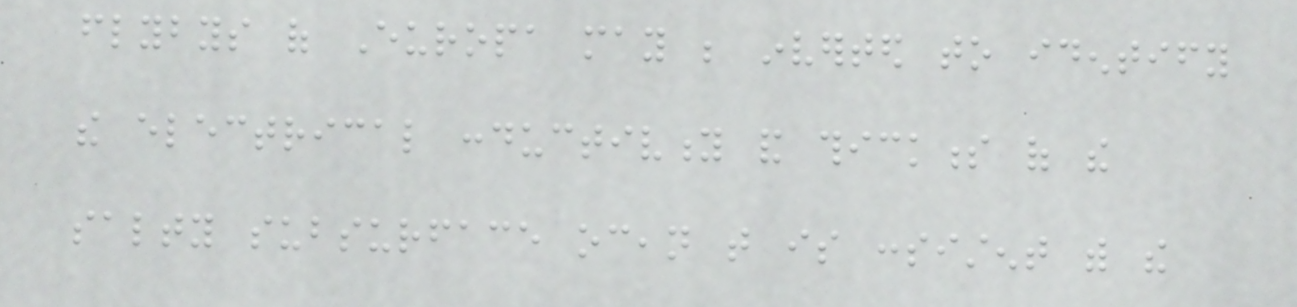flybys of Europa may be inverted to identify
the electrical conductivity and thickness of the
salty subsurface ocean that is consistent with the
